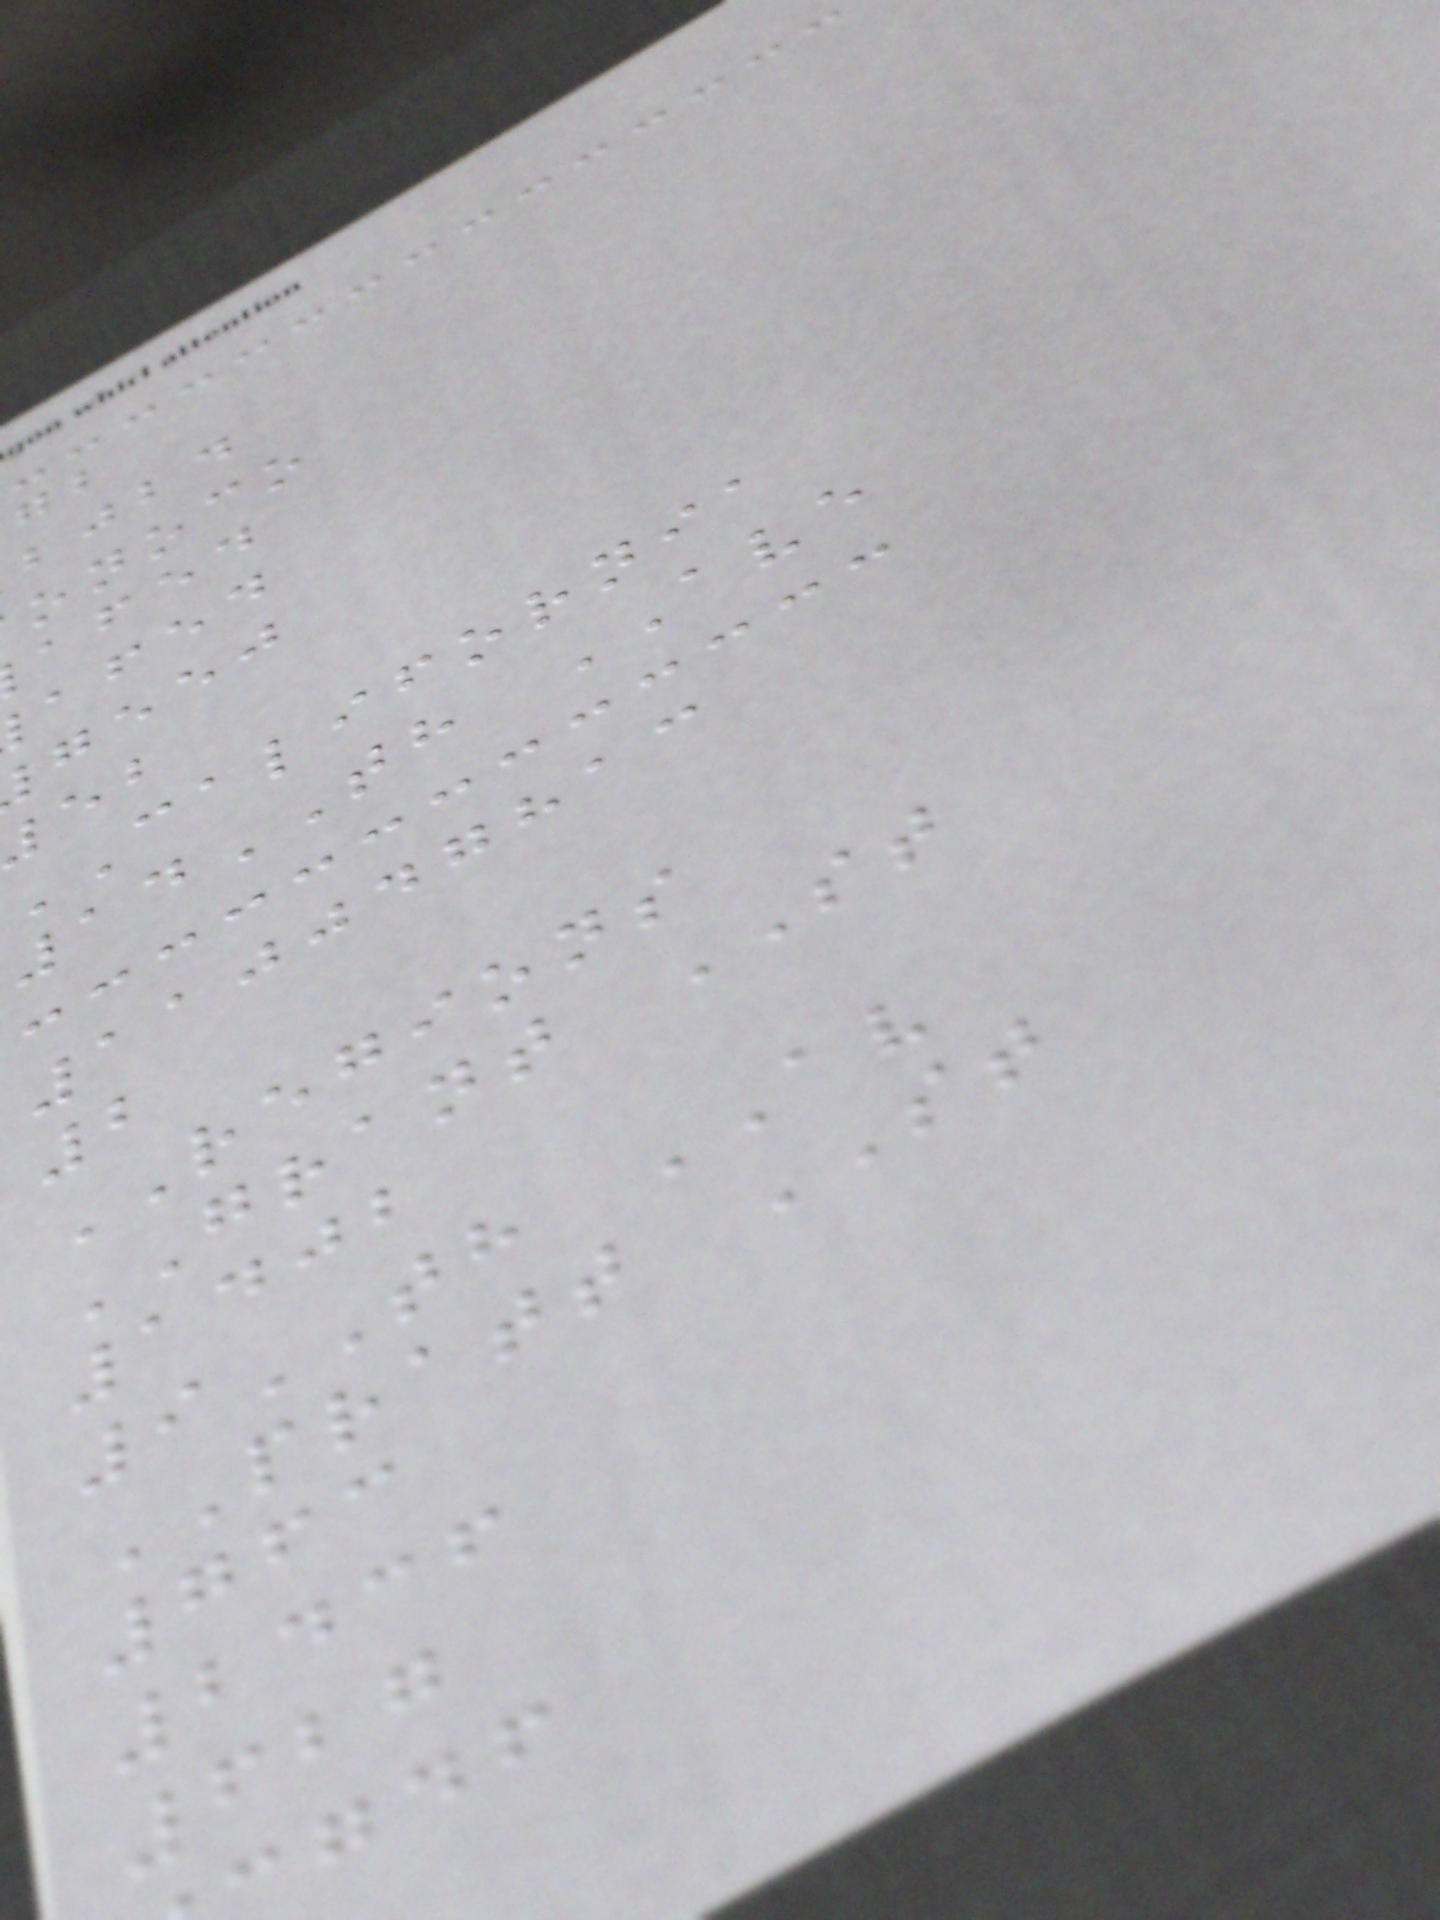bjbd
onoco
afed
afed
geej
CALIFORNIA
14TH AVE
110047813
2
REGIONS
GRANT ST
1402
9TH AV
PRATT ST
763
2436
627
